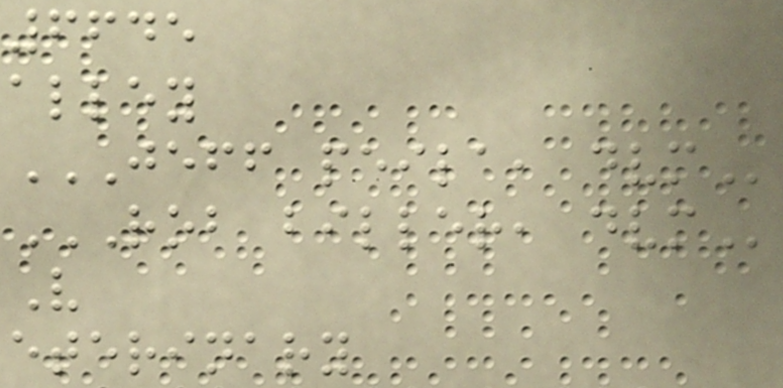6645
alley
JEFF PEILA, DVM
ROB BILLER, DVM
V
eterinary
